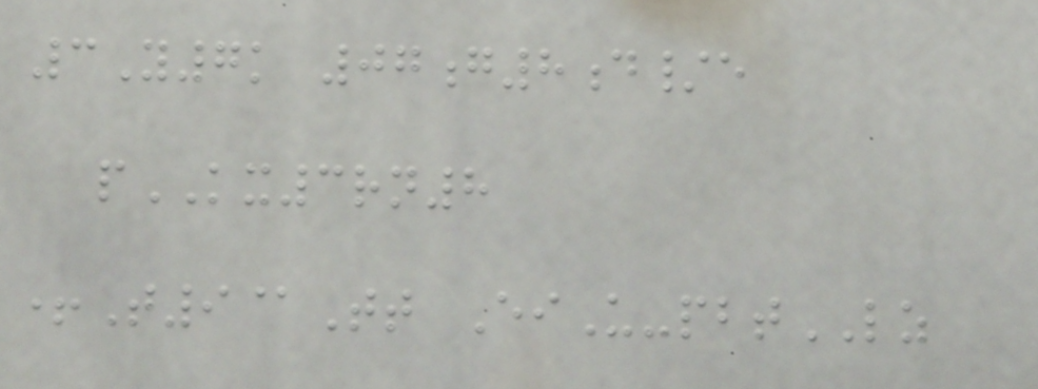3Y7k 07g8d/e
pKX3rn8
+T9@Tt EiU-pbtLZ
